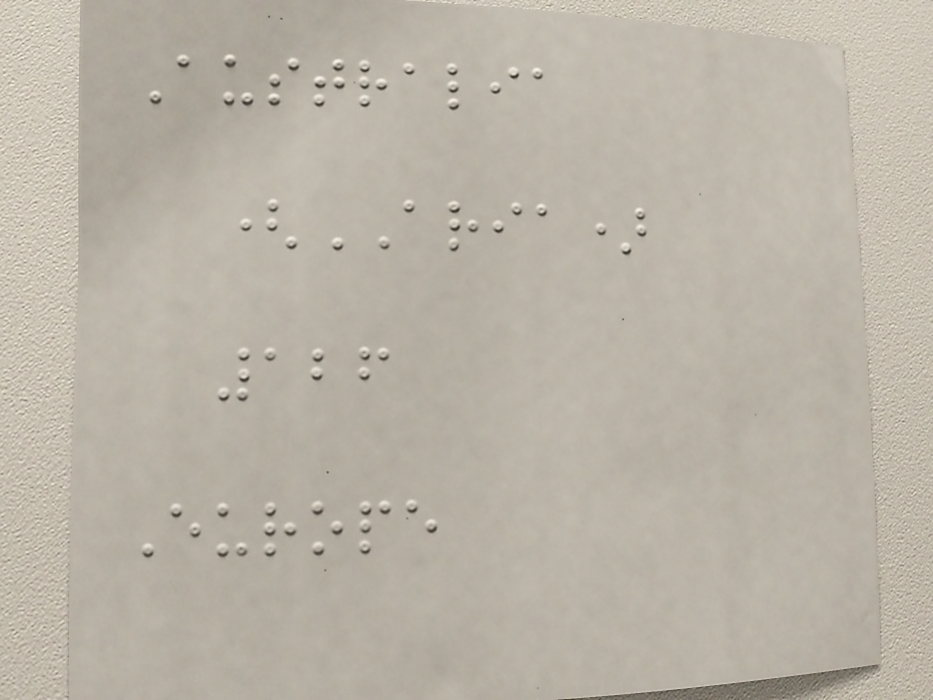Australia
(ARIA)
126
Europe
